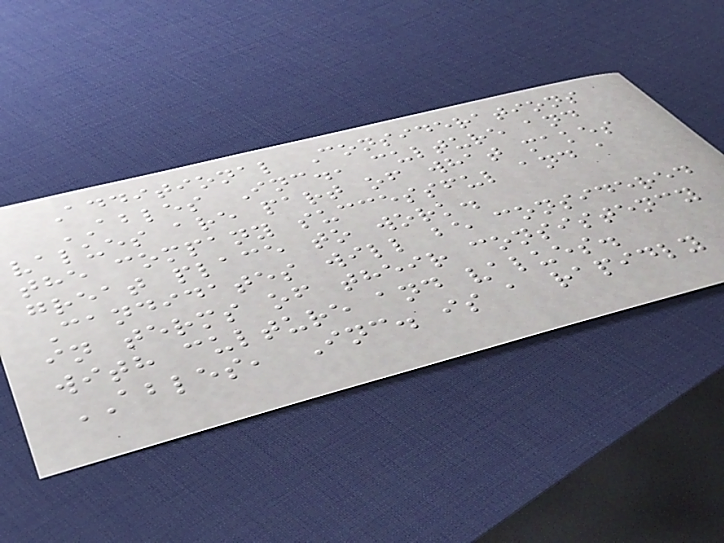Additional Considerations
ABLES Inc., culture and
values are part of what makes
the company successful and a
great place to work.
Candidates will be considered
in terms of their consistency
with culture and values.
ABLES, Inc. is a rapidly
